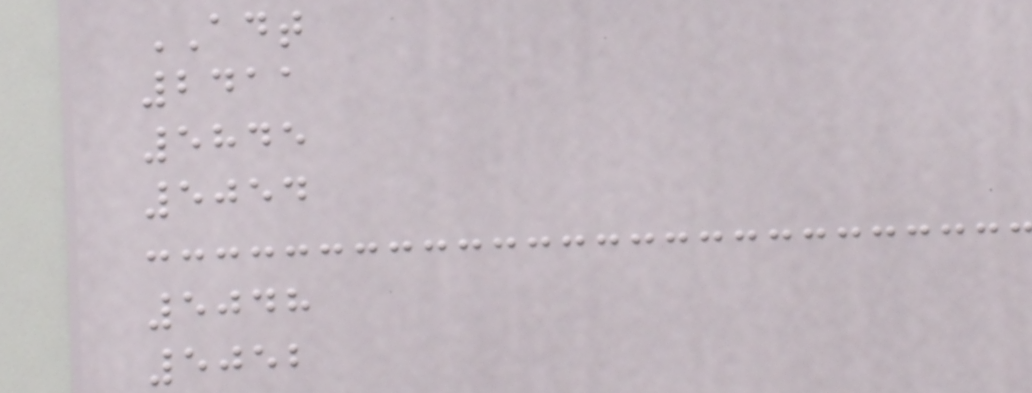ADT
2411
5845
5054
5048
5052
